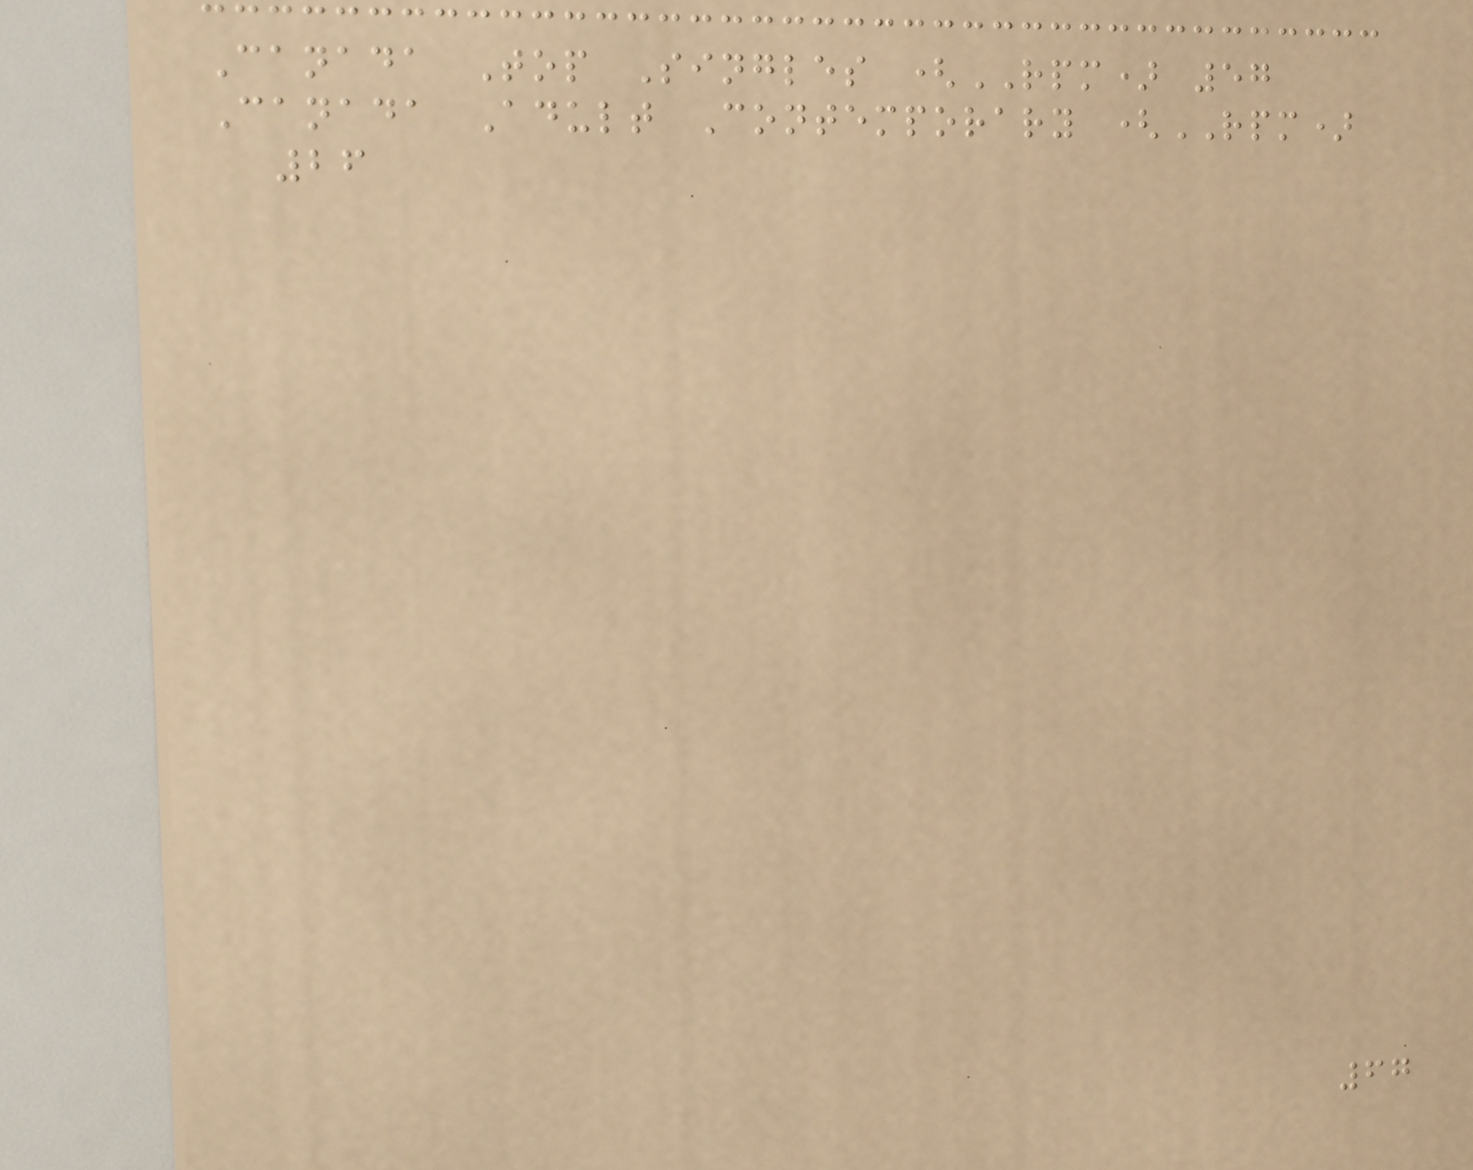Canada Top Singles (RPM) 57
Canada Adult Contemporary (RPM)
26
67
